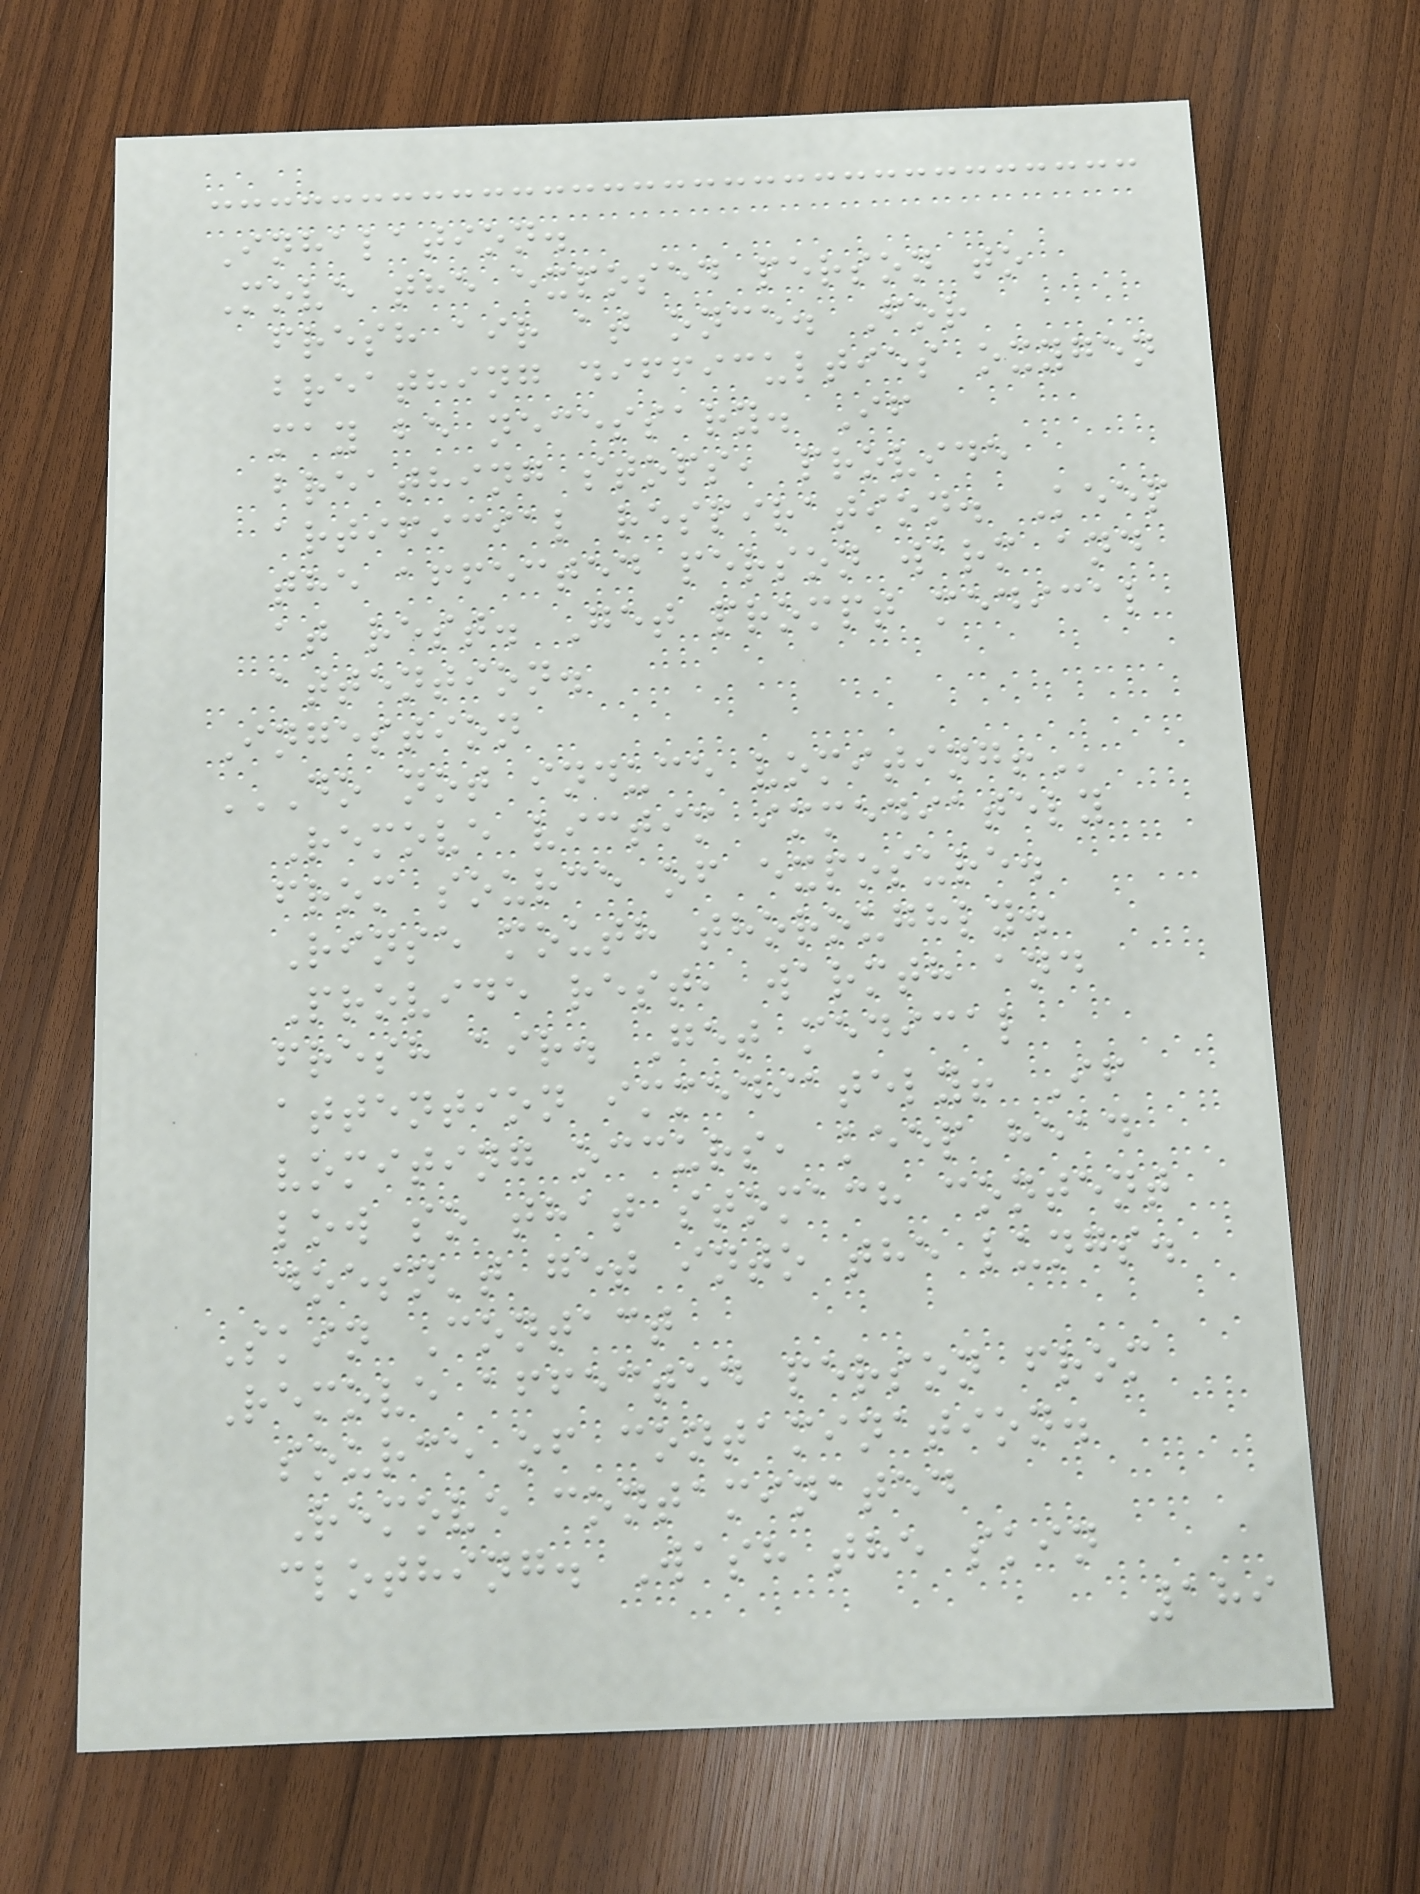Inhalation.
Move the exposed person to
fresh air at once. For
breathing difficulties oxygen
may be necessary. If
breathing stops, provide
artificial respiration. Keep
the affected person warm and
at rest. Get prompt medical
attention.
Ingestion
DO NOT INDUCE VOMITING!
Remove victim immediately
from source of exposure.
Rinse mouth thoroughly.
Provide rest, warmth and
fresh air. Get medical
attention immediately! If
vomiting occurs, keep head
low so that stomach content
doesn't get into the lungs.
Skin Contact
Remove affected person from
source of contamination.
Remove contaminated
clothing. Wash the skin
189
